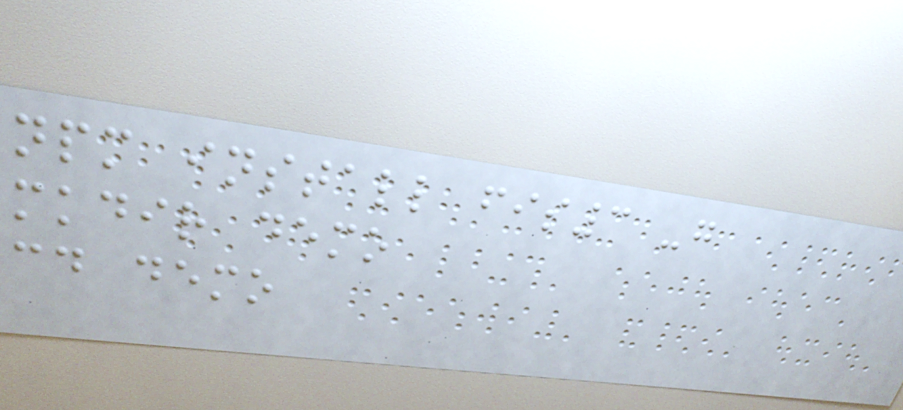npm install fis3 -g
mkdir demo
cd demo
